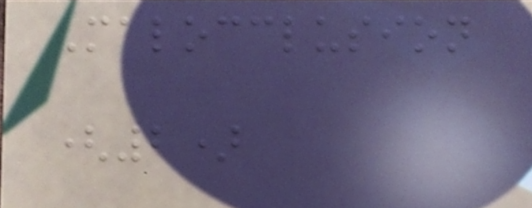Malocclusion
(2)
